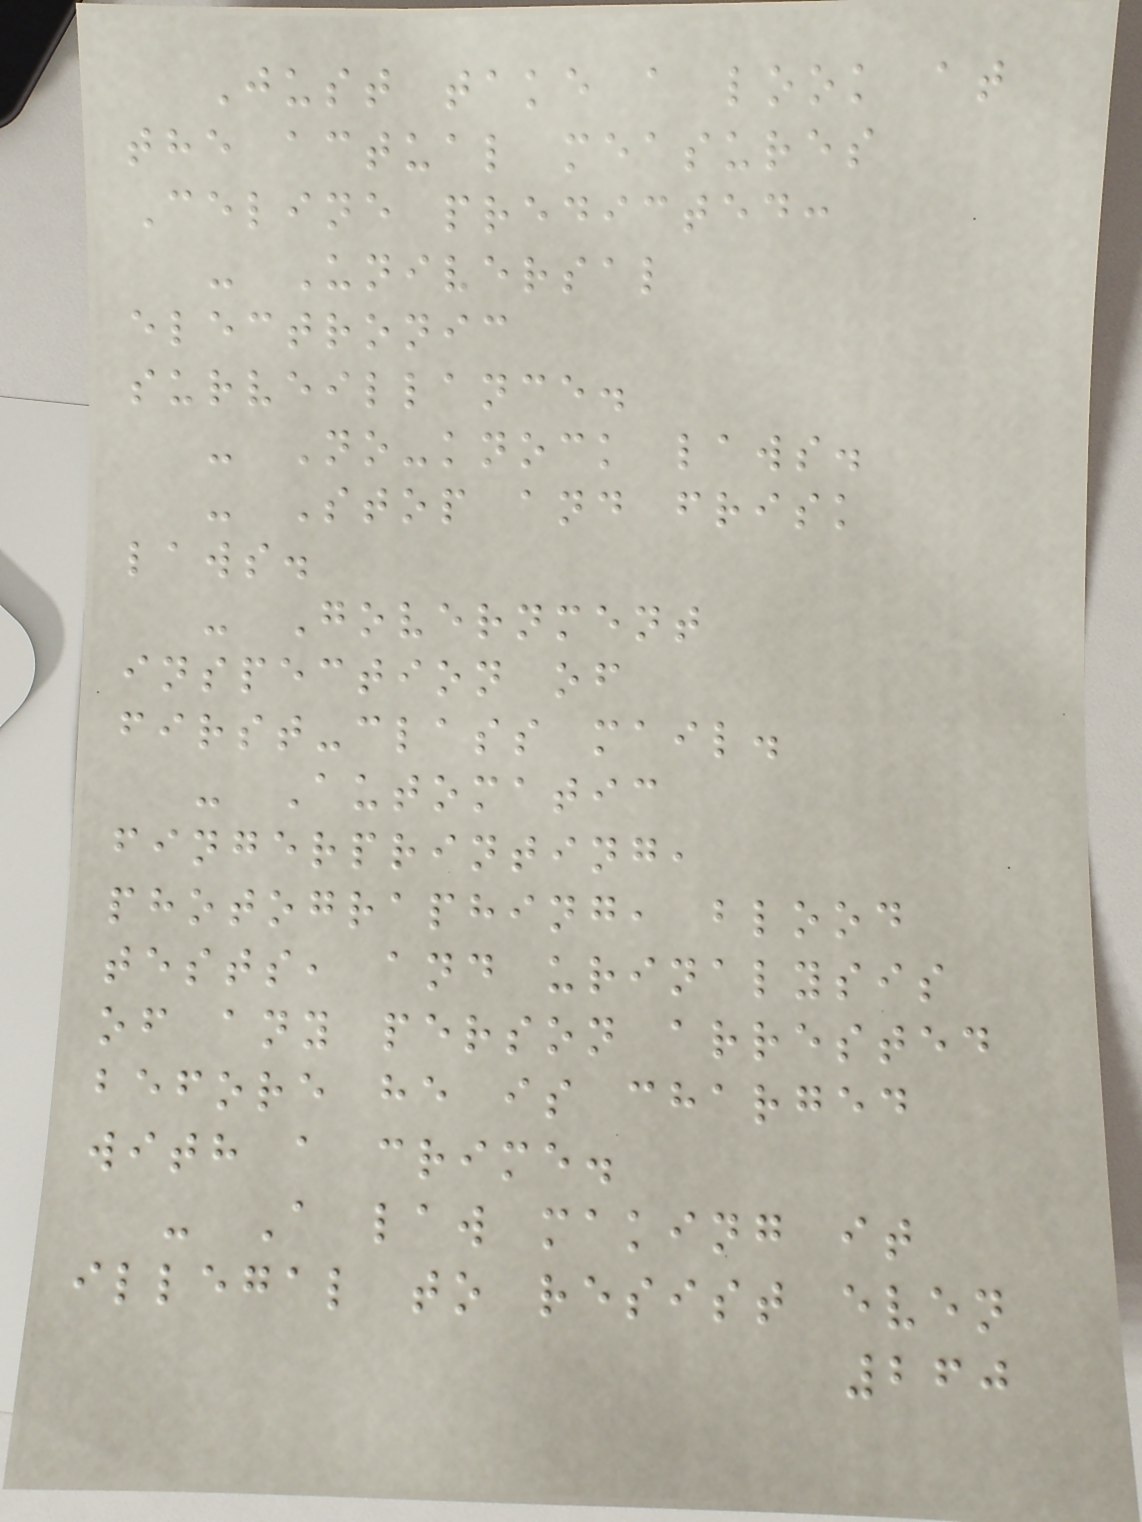Just take a look at
the actual measures
Celine predicted:
- Universal
electronic
surveillance.
- No-knock laws.
- Stop and frisk
laws.
- Government
inspection of
first-class mail.
- Automatic
fingerprinting,
photographing, blood
tests, and urinalysis
of any person arrested
before he is charged
with a crime.
- A law making it
illegal to resist even
260
